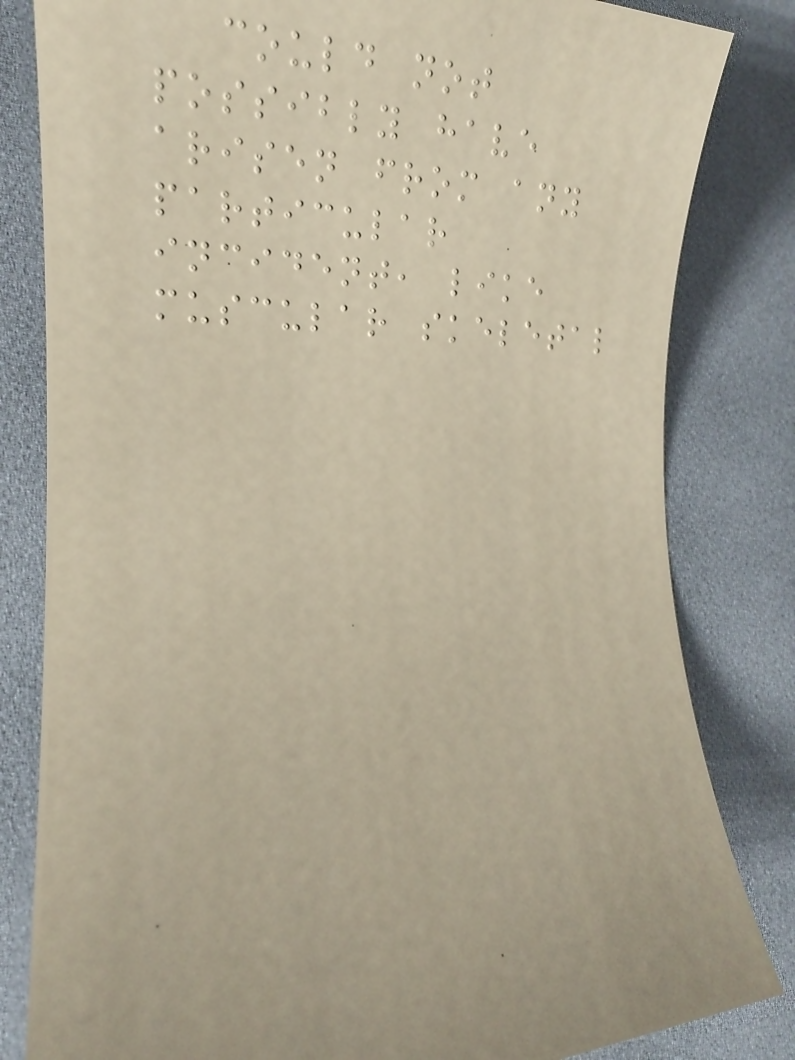could not
possibly have
arisen from any
particular
incident, like
muscular skeletal
